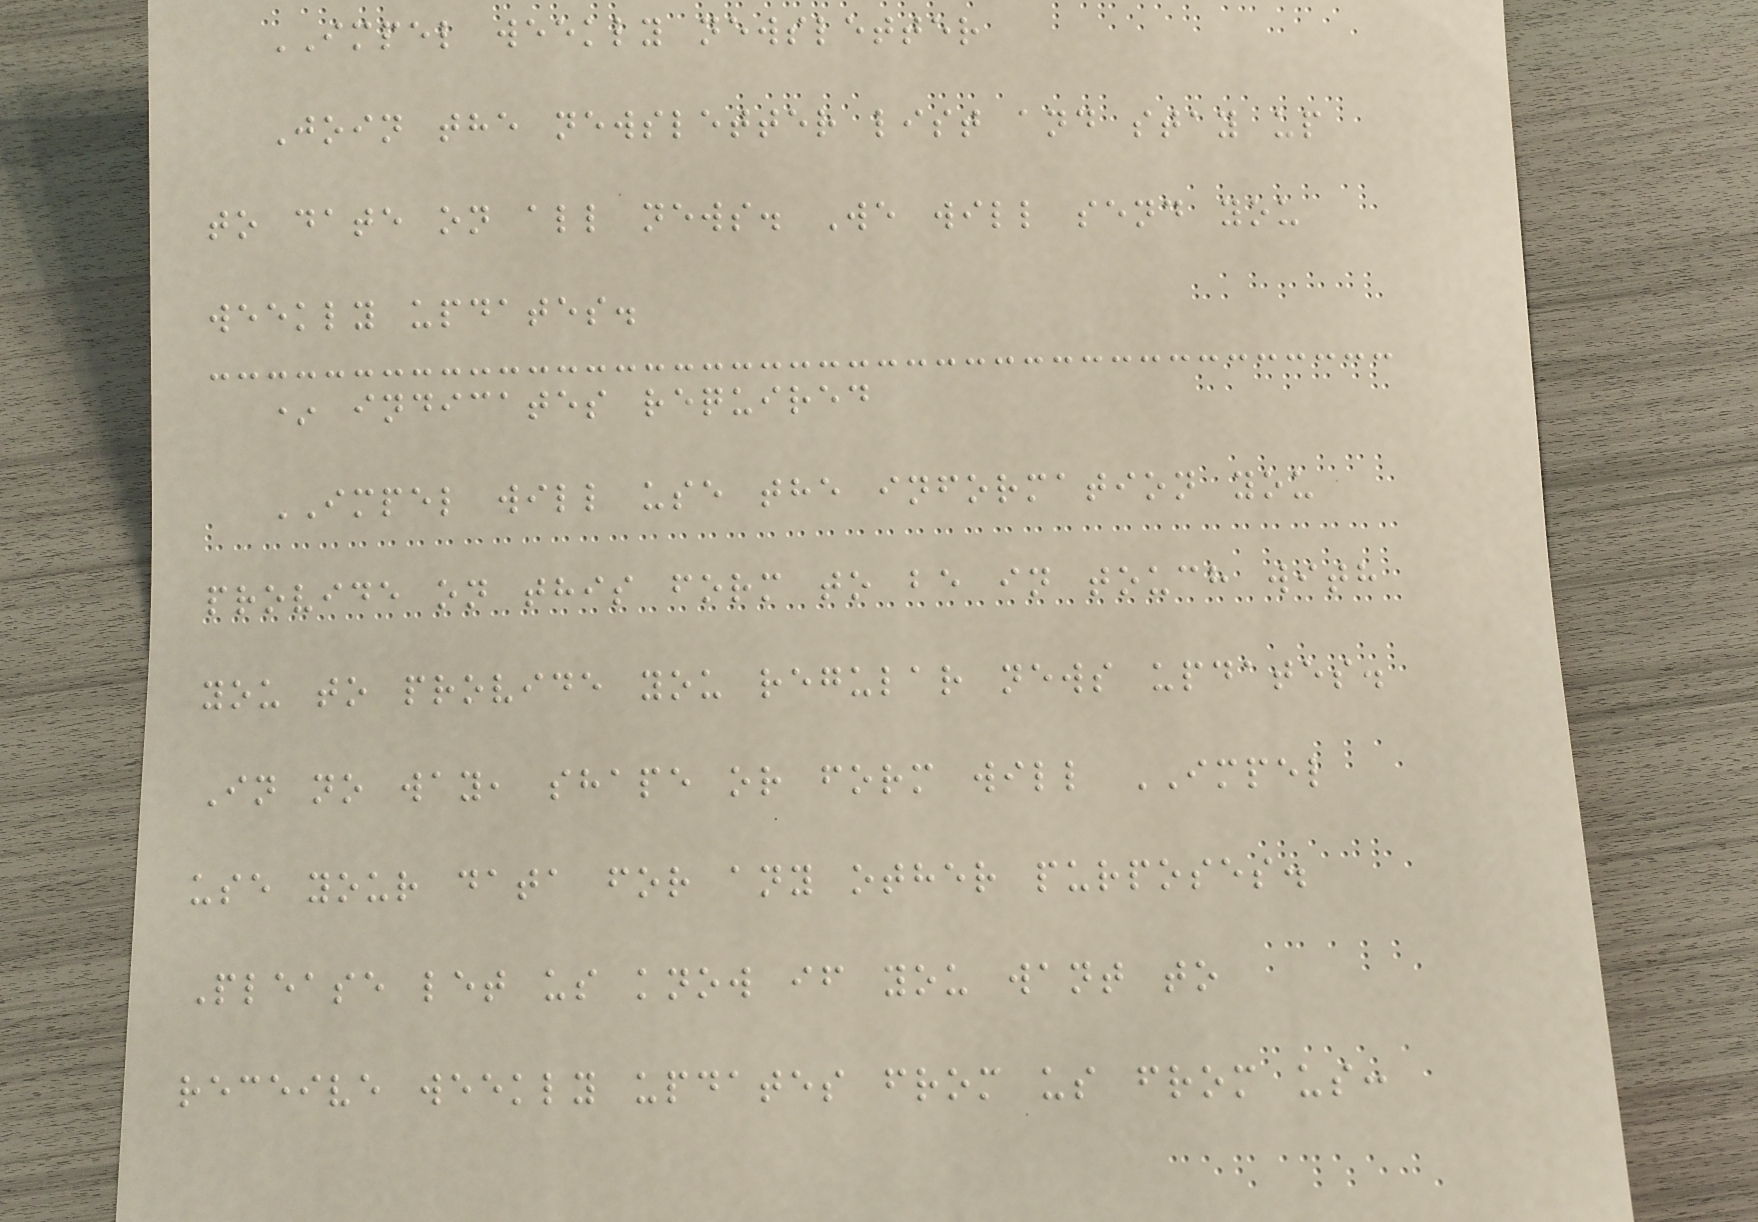IMPEL weekly newsletter
Join the newsletter list and stay up
to date on all news. We will send you
weekly updates.
* indicates required
IMPEL will use the information you
provide on this form to be in touch with
you to provide you regular news updates.
In no way, shape or form will IMPEL
use your data for any other purposes.
Please let us know if you want to
receive weekly updates from us from us:
